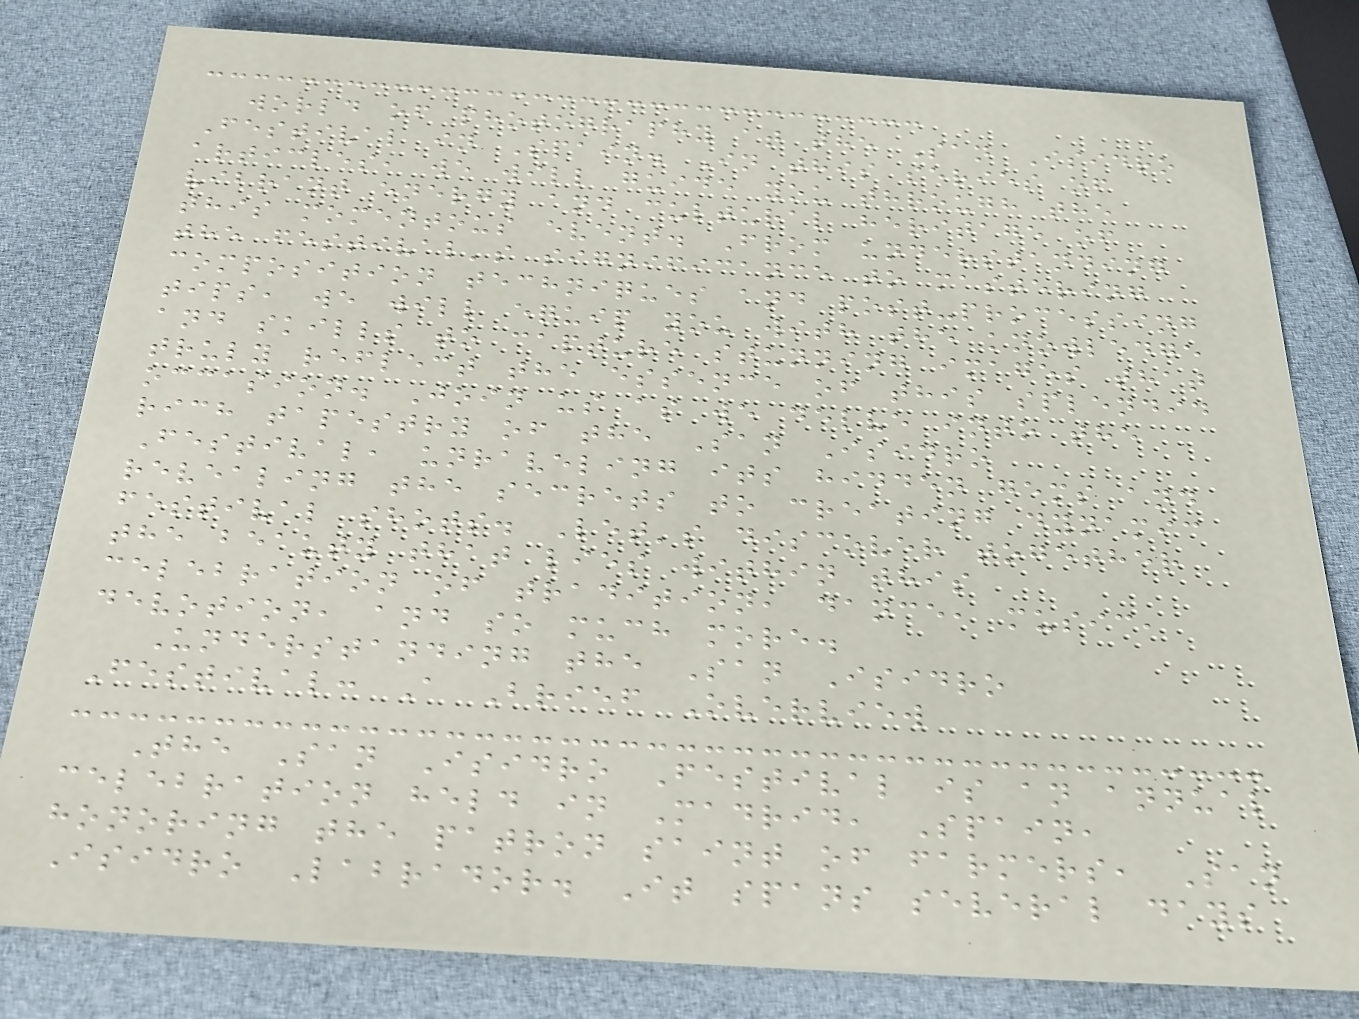world of photography at the San Isidro
Festival in Spain. In this series of
articles, we will guide you through the
vibrant energy and cultural heritage of
this momentous event. From understanding
the festival's significance to mastering
composition techniques and post-processing
tips, we will equip you with the knowledge
and skills to capture stunning images that
truly reflect the essence of this splendid
occasion. Join us as we delve into the
rich tapestry of the San Isidro
Festival, unraveling its hidden gems and
revealing the secrets to creating dynamic
festival shots. Let's discover together
the beauty that lies within this
celebration of tradition, dance, music,
devotion, and so much more.
Understanding the San Isidro
Festival: A Brief Overview
The San Isidro Festival is an annual
celebration held in Madrid, Spain,
honoring the patron saint of farmers, San
Isidro Labrador. It spans several days
